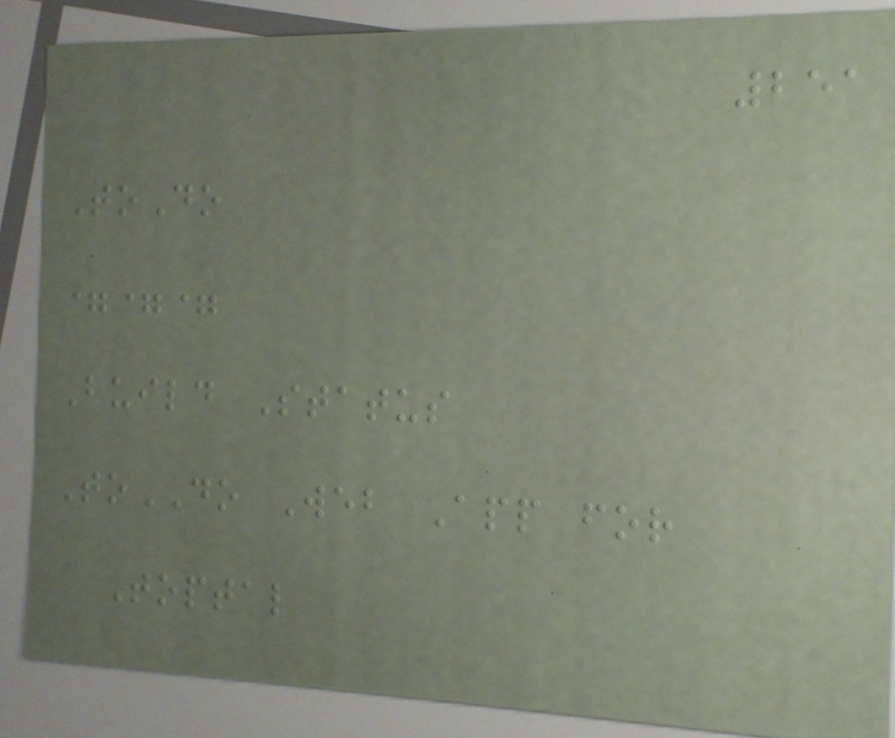251
ToDo
===
Build Status
ToDO Web App for
Toptal
